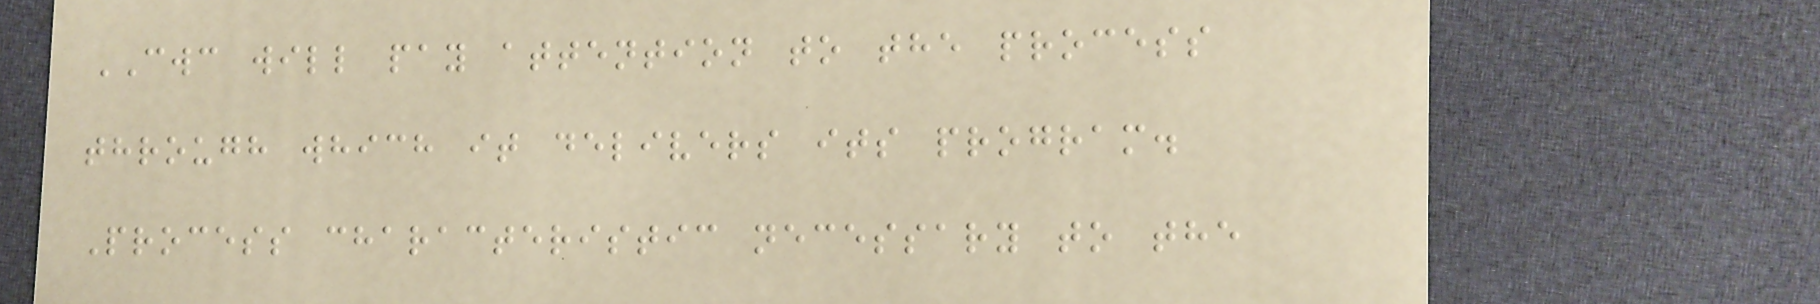CWC will pay attention to the process
through which it delivers its program.
Process characteristic necessary to the
